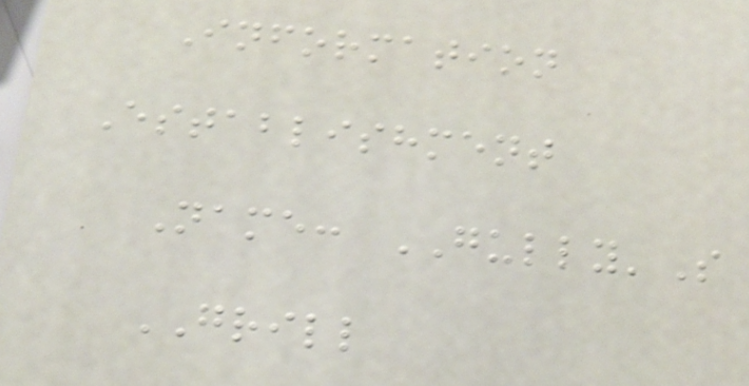Information
Establishment
Name: GULLY'S
GRILL
